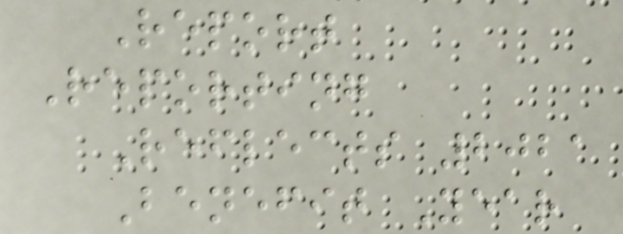Report
Reporting
Reflects 2021
Benefit Year
